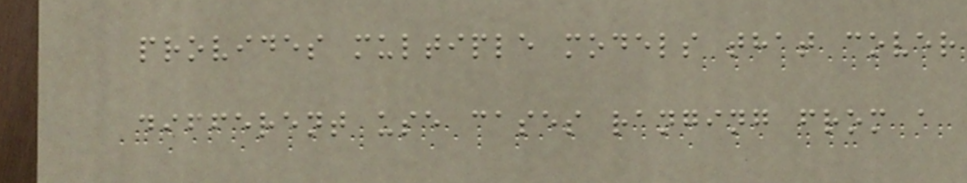provides multiple models that cover
different use cases ranging from a
